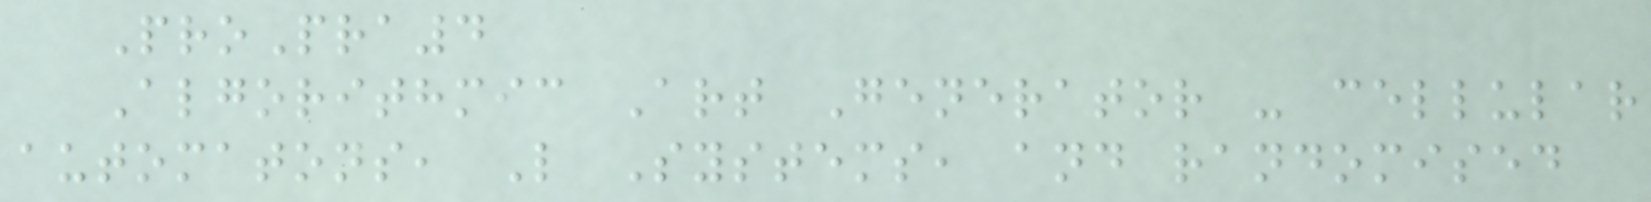ProPra4
Algorithmic Art Generator - cellular
automatons, L Systems, and randomised
